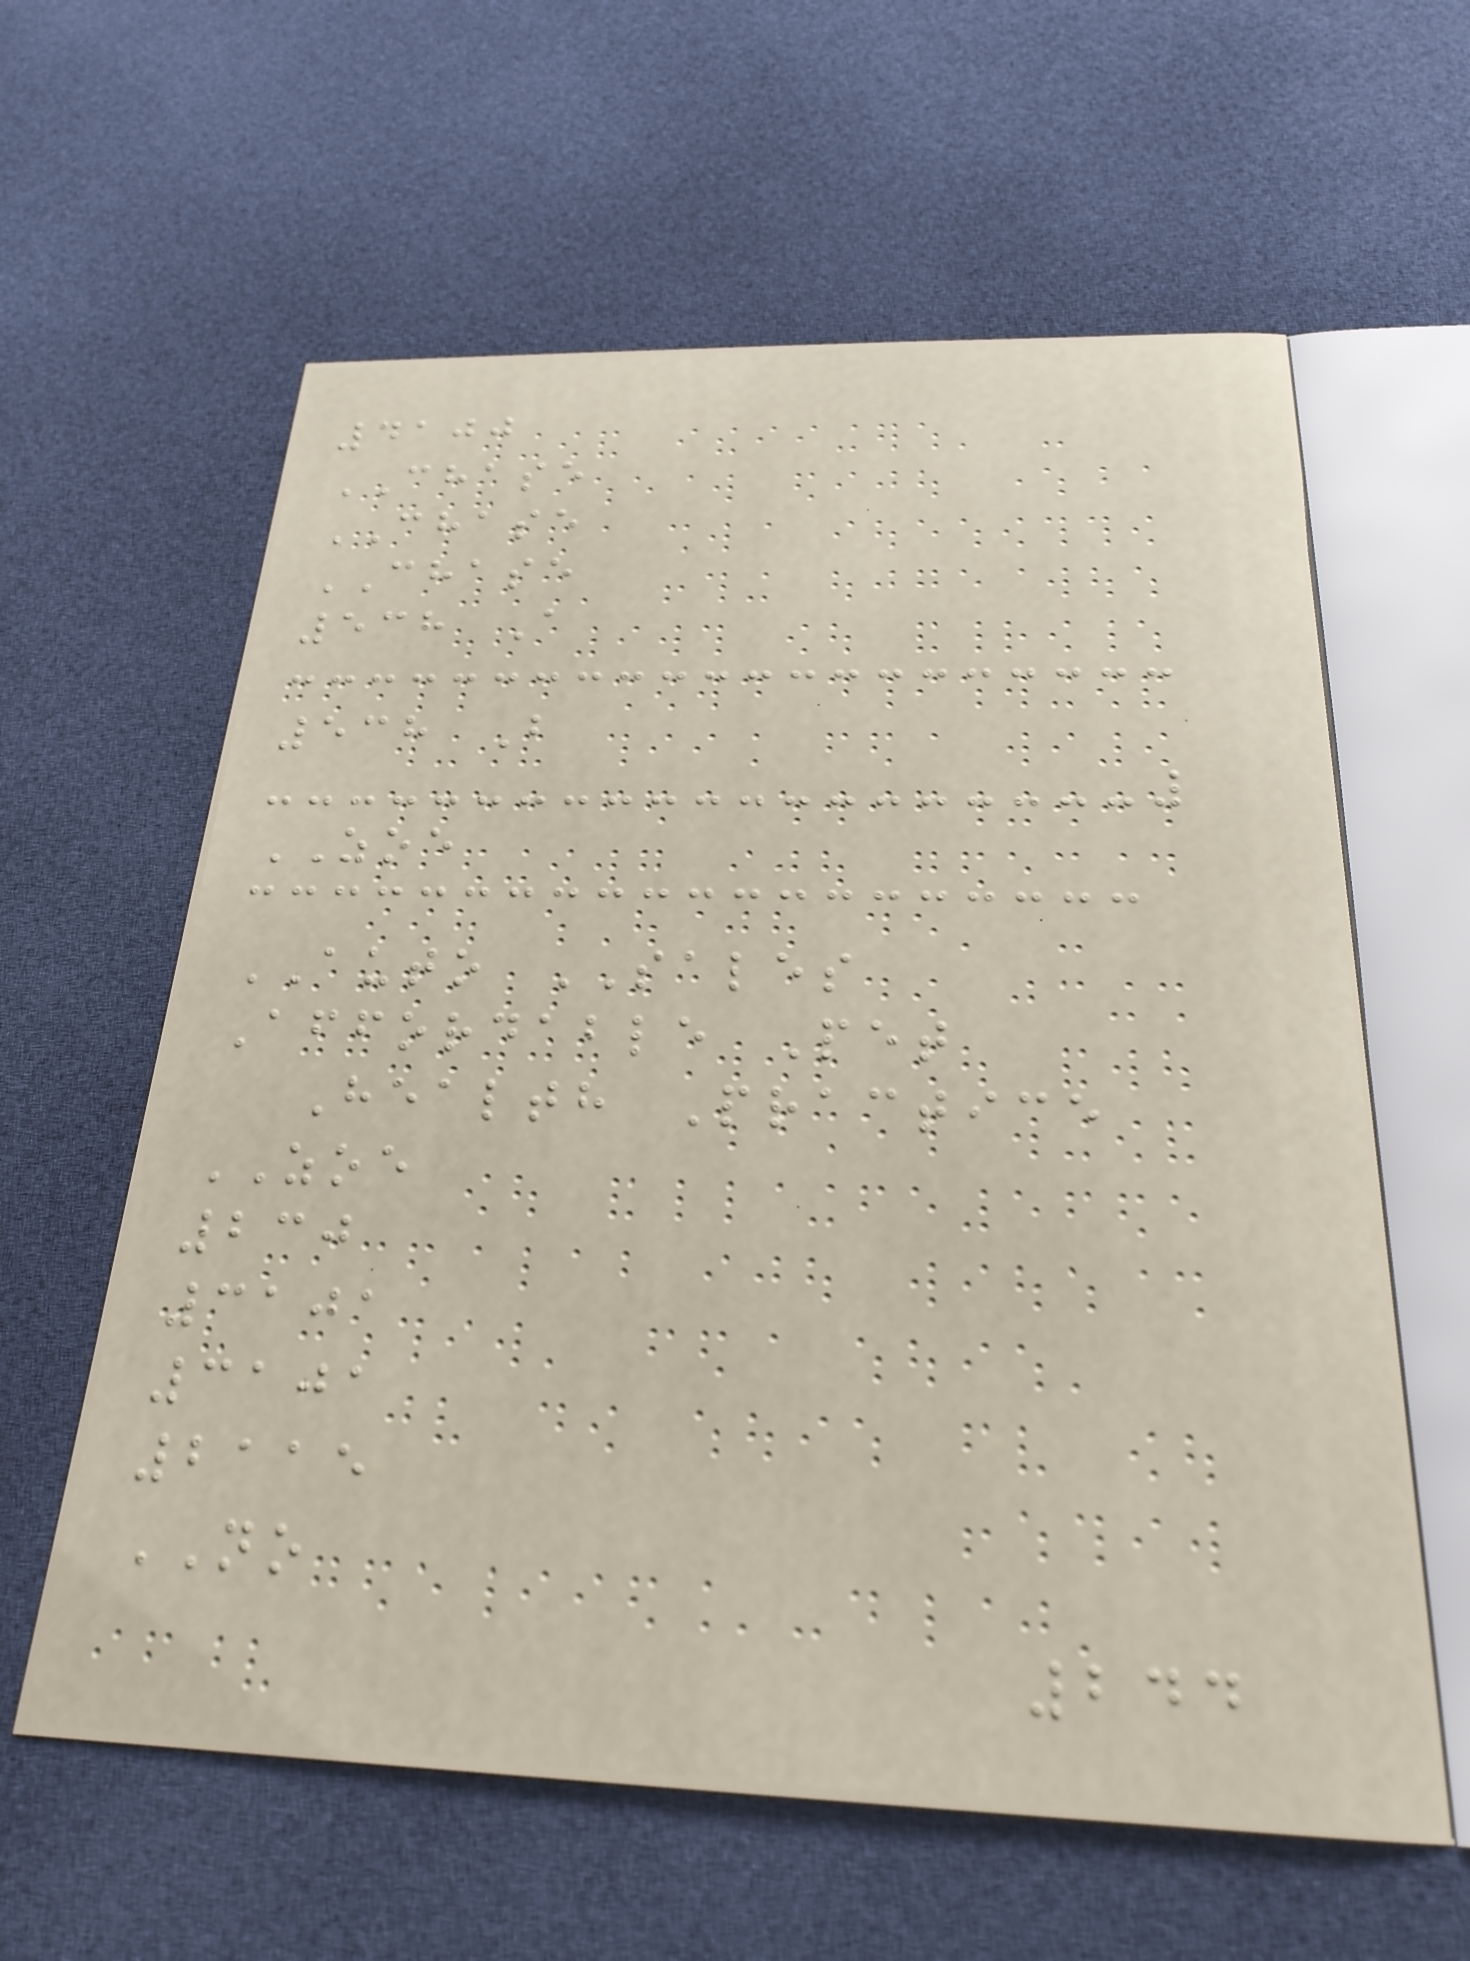4100
CHASE
CHASE
CHASE
538 A
538 B
ZOE
AUTO SALES
Affordable Pet
Health Practice
ZOE
230
3101
3101
2115
NO
244
